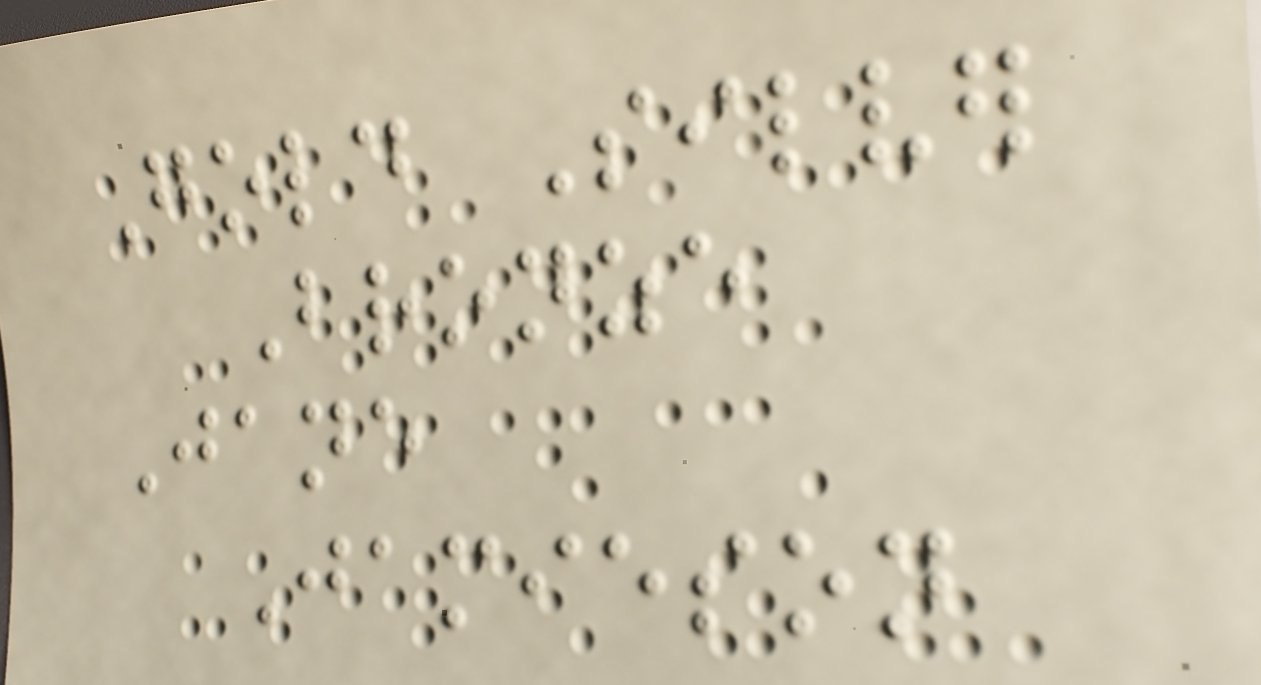Gold Silver
Bronze
Jane
Jamieson
